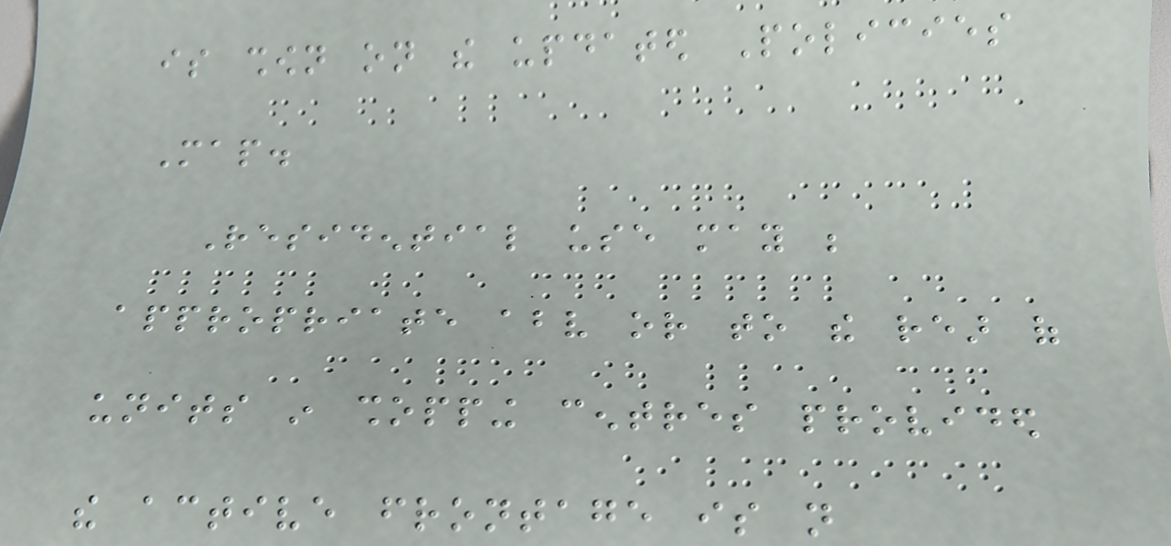is shown on the updated Policies
Map.
Residential use may be
appropriate above or to the rear of
units in shopping centres provided
the active frontage is not
